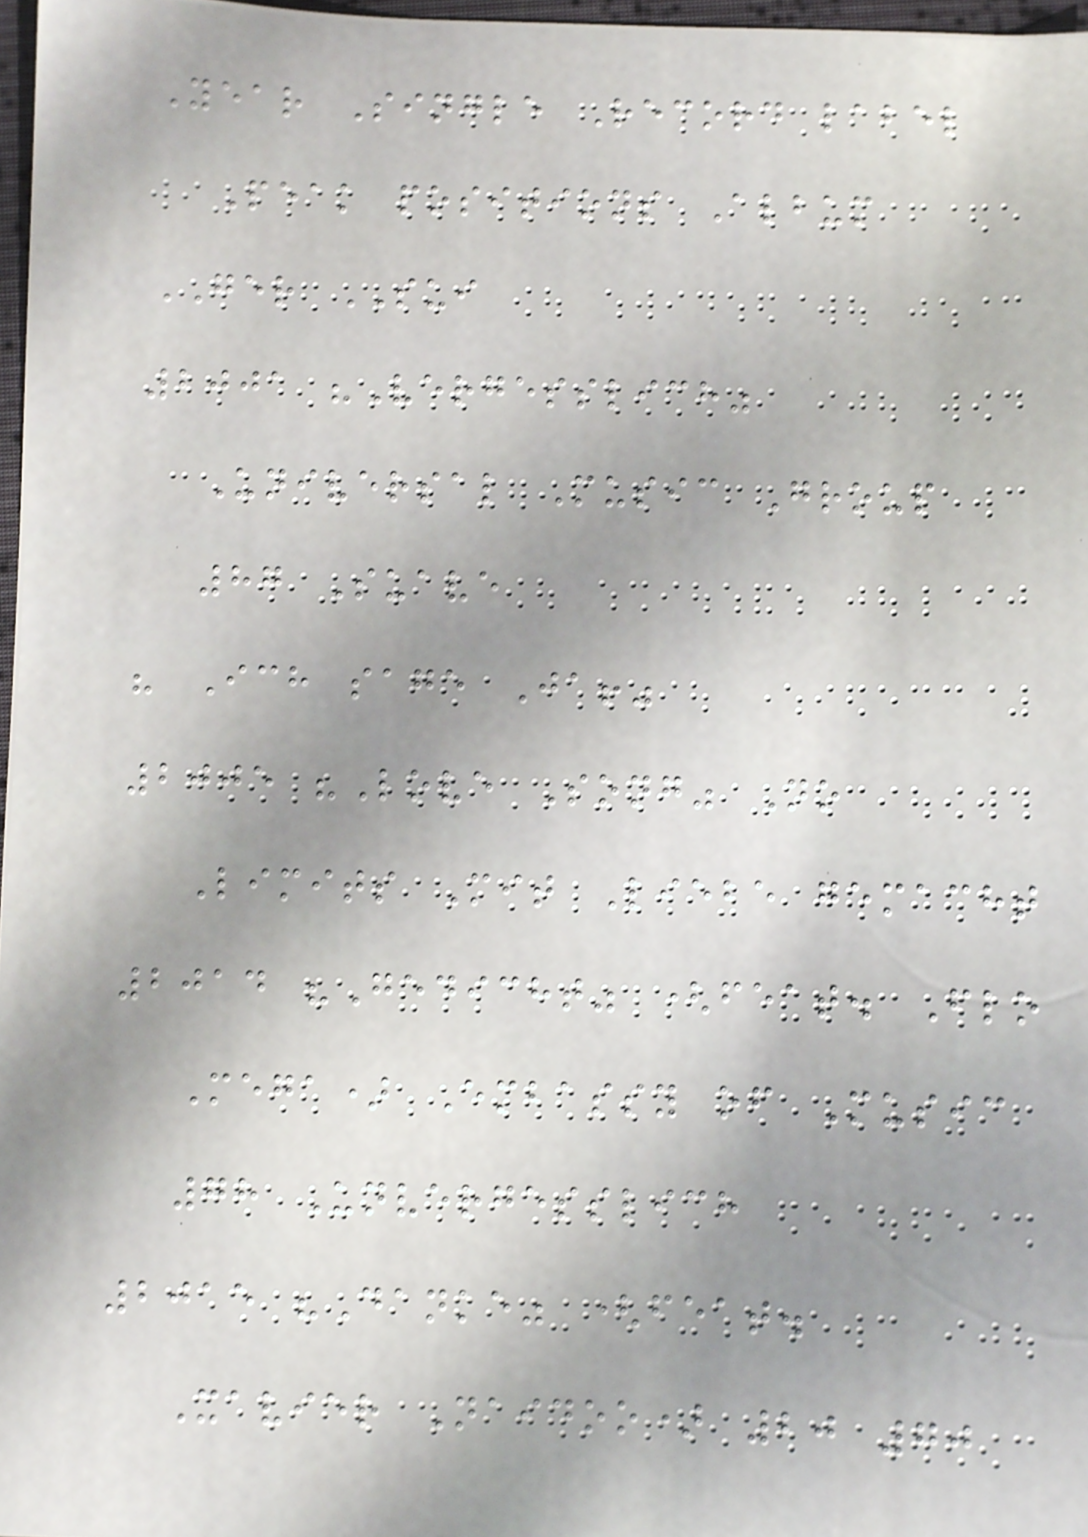Year Single Record label
Peak positions Album
GER SUI
2001 "Vergesslich"
Universal Music Group
87 Suave
" Ich sage Ja!"
2005 "Love Song" No
Limits Mit Liebe gemacht
2014 "Gedicht" (feat. Flo
Mega) Embassy of Music
78 Unvergesslich
2015 "Danke" (feat.
Xavier Naidoo) 20 70
